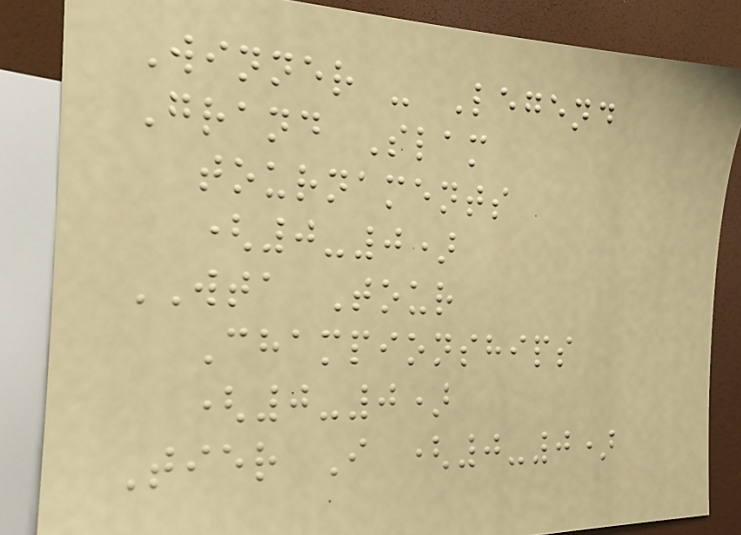Winner - Legend
Grand Slam
tournaments
(0-0)
WTA Tour
Championships
(0-0)
Tier I (0-0)
